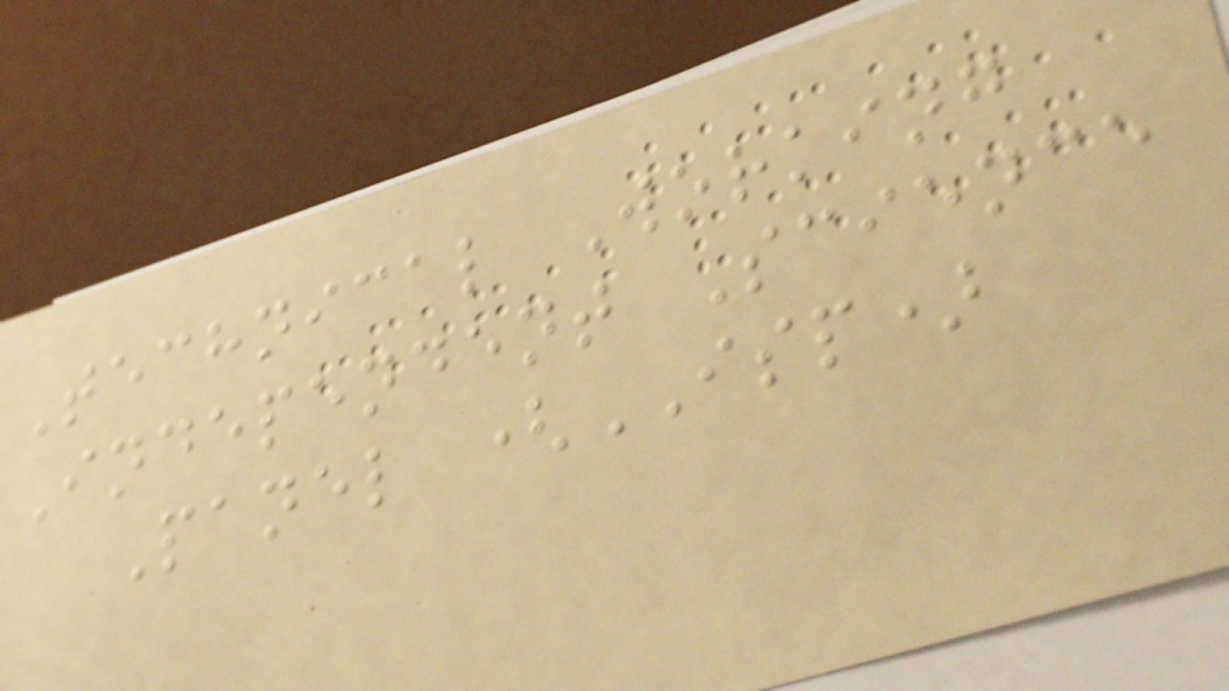Technical Working
Independent Science
Panel (ISP)
